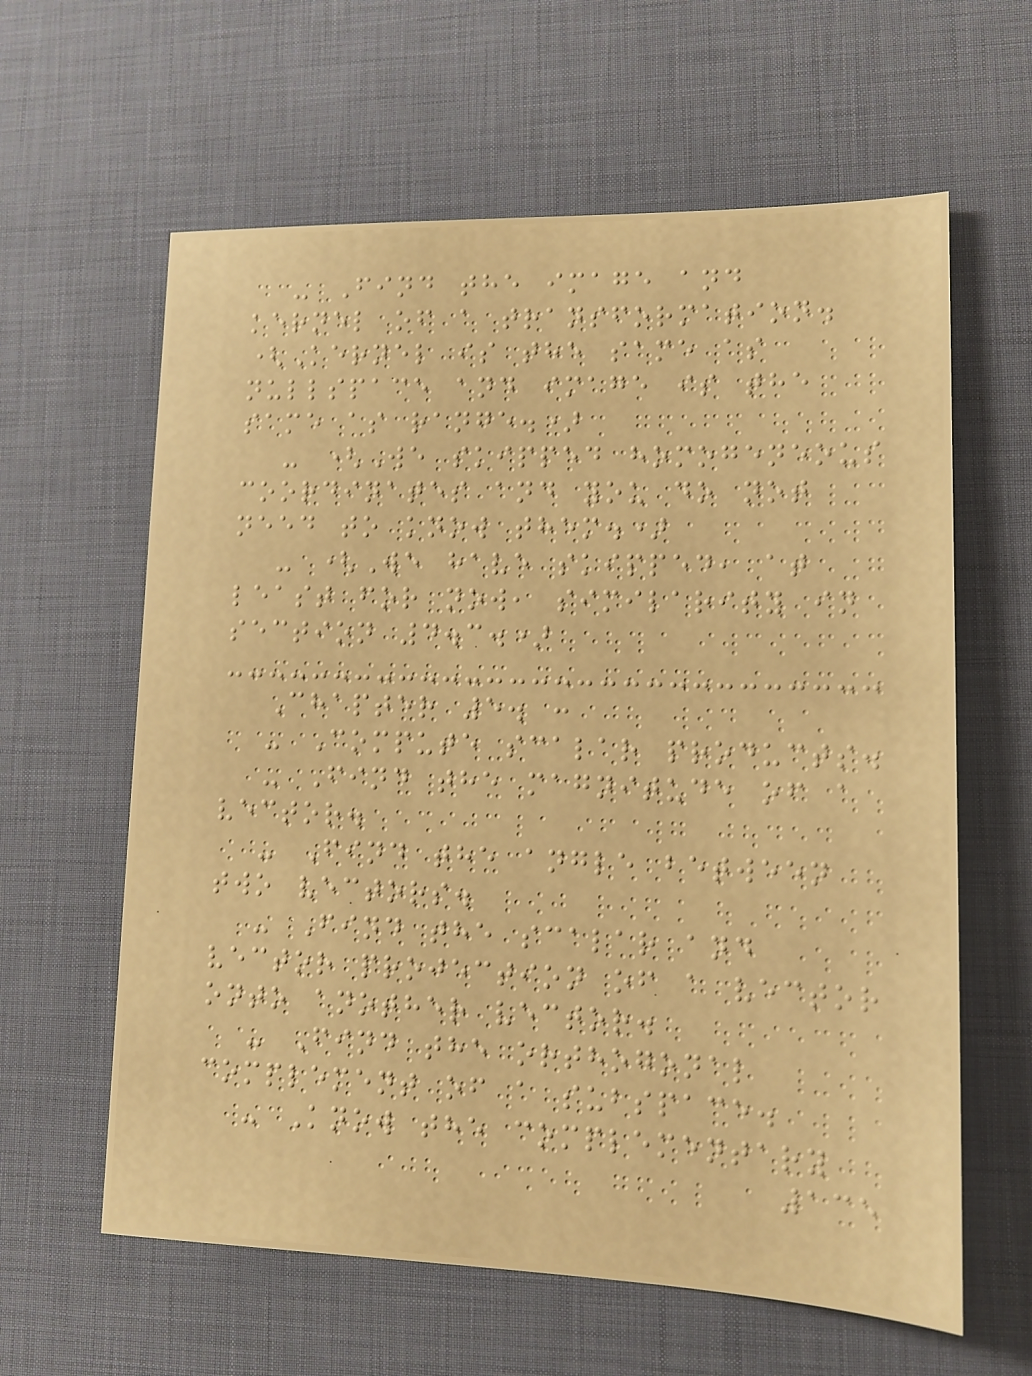- Find the image and
kernel of a transformation.
(Kernel is the same as
nullspace and image is the
same as range.)
- (We skipped homogeneous
coordinates and you do not
need to know them.)
- (We have skipped, at
least for now, similarity in
section 4.3.)
Chapter 5. :
- Compute scalar products.
- Find the magnitude of a
vector.
- Find the angle between
two vectors.
- Find the scalar and
vector projection of a vector
onto another vector.
- Find the orthogonal
complement of a subspace.
- Know the complementary
135
